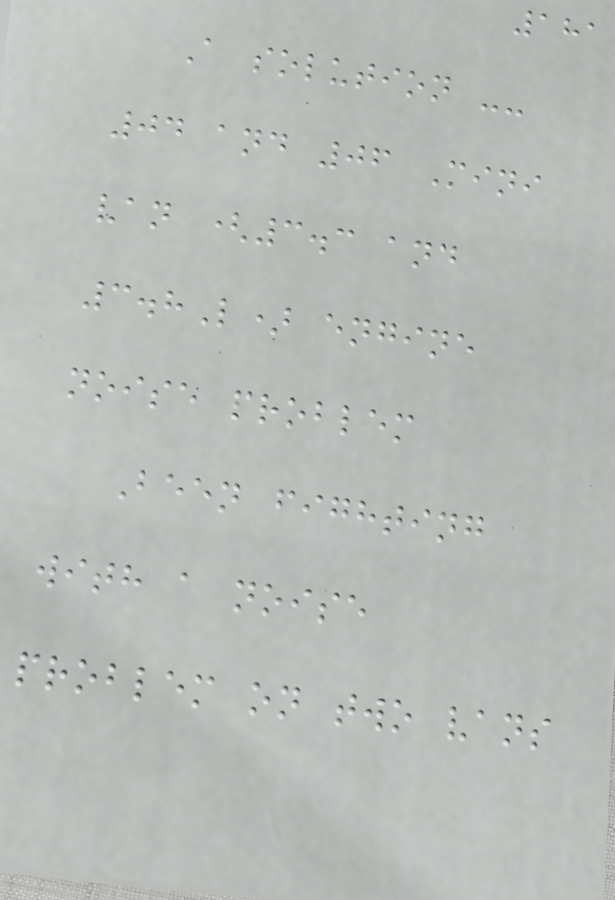181
A solution --
04 and 06 Mini
van (3.3 and
3.8L) engine
noise problem
Been fighting
with a noise
problem on two vans
